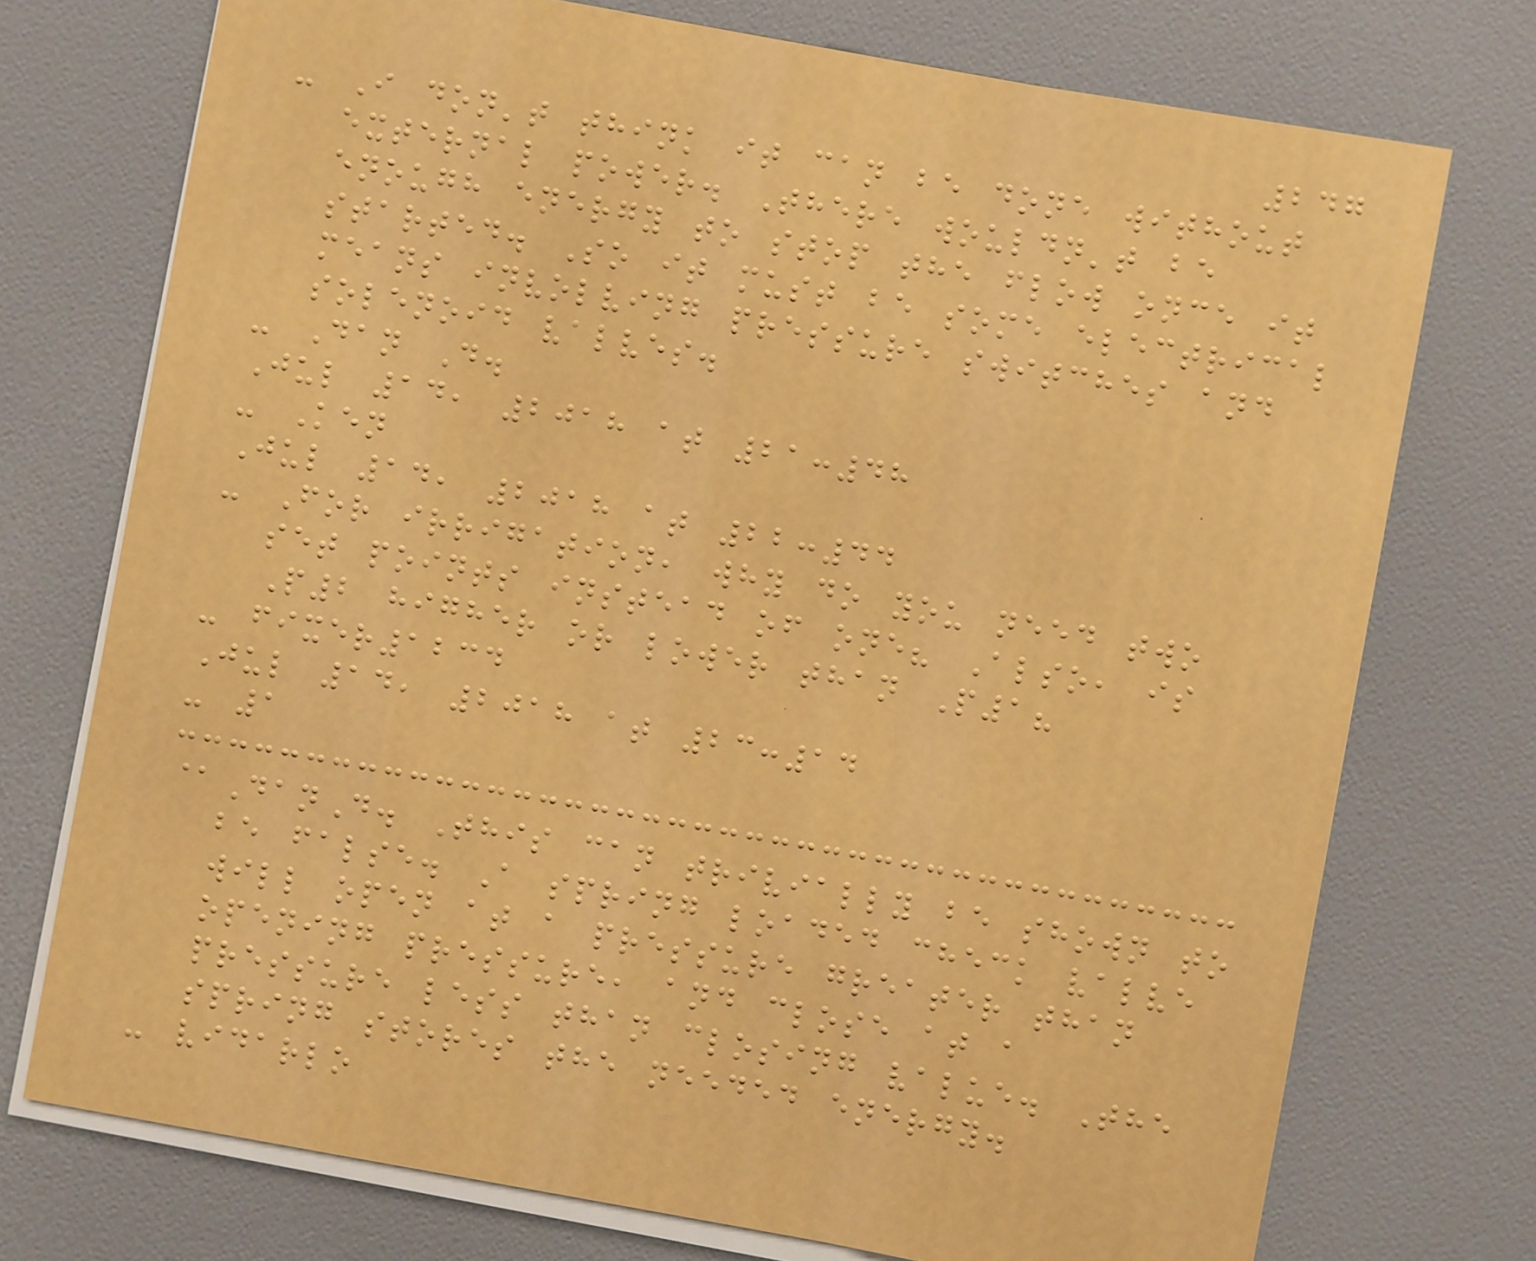247
- I don't think it can be done without
external power. There wouldn't be
enough energy to stop the flow once it
started. So it must be some electrical
means involving pressure switches and
solenoid valves.
- Dan D.
Jul 14, 2018 at 21:48
- Ken
Jul 14, 2018 at 22:44
- For irrigation, why do you need two
set points instead of one? Also, is
P2 higher or lower than P1?
- fixer1234
Jul 14, 2018 at 23:14
- 1
@DanD. This can trivially be shown to
be false. A spring loaded check valve
will open at a pressure greater than
opening pressure, and close at a
pressure less than closing value. The
spring stores the needed energy.
- vidarlo
